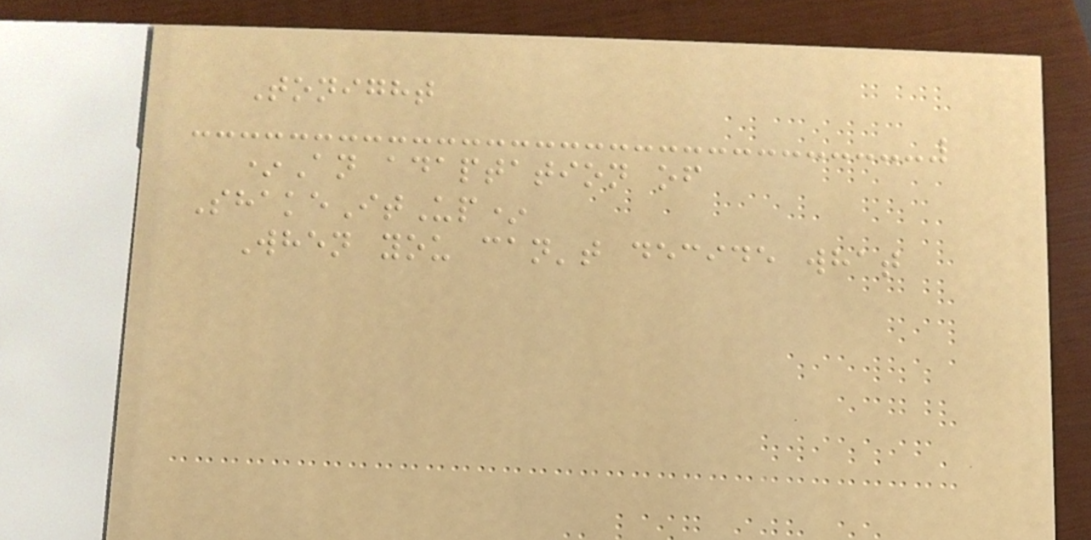Tonight
*An adaptation of
ShakeItUp*
When you can't decide what
